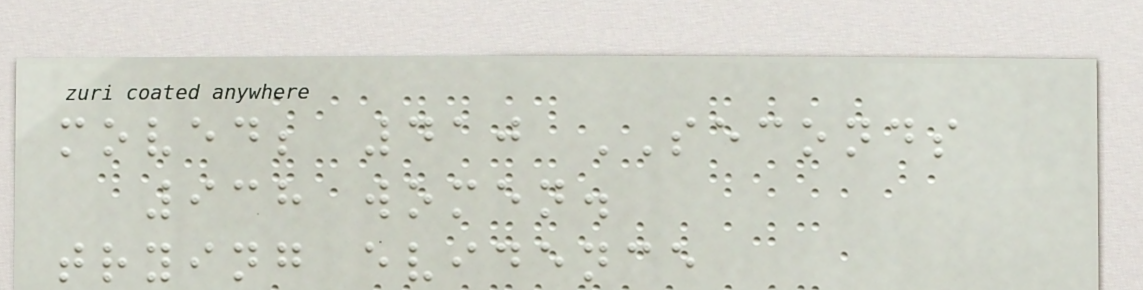moved; 410 SECONDS
938 women.
trying evidence
